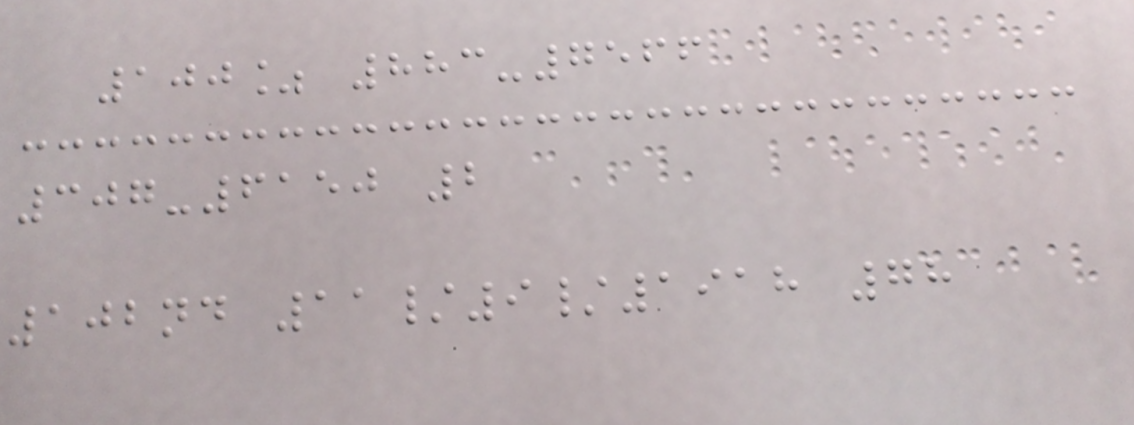100% 883-7566
307-6150 2
102nd 11/9/1918 78
